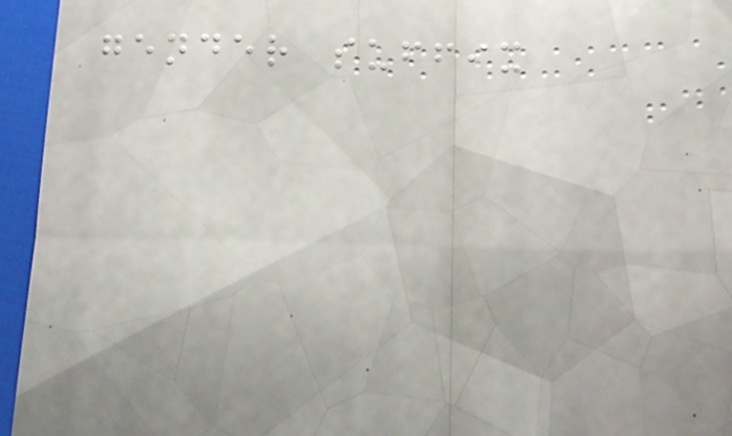gender suffix
